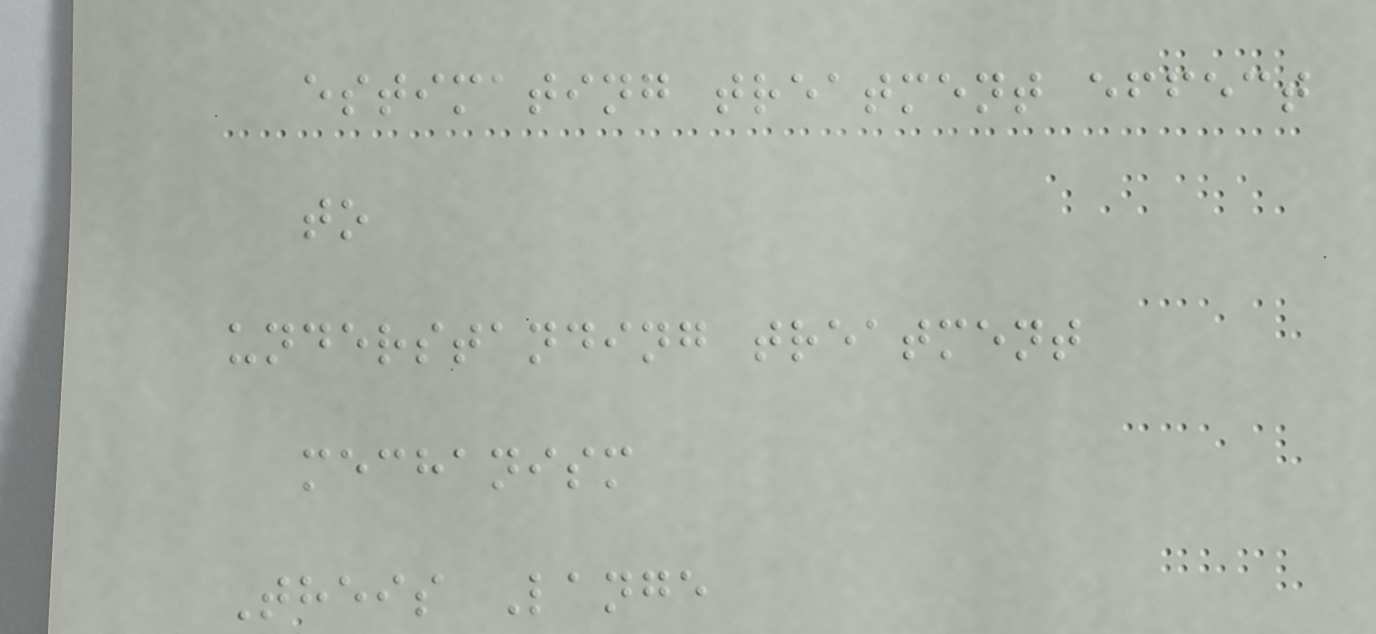estimating treatment effect
to
understanding treatment
mechanism
Theis Lange
